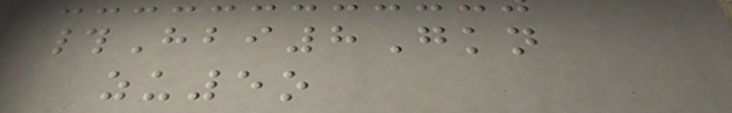#Hbi8Gkn
zu5o
